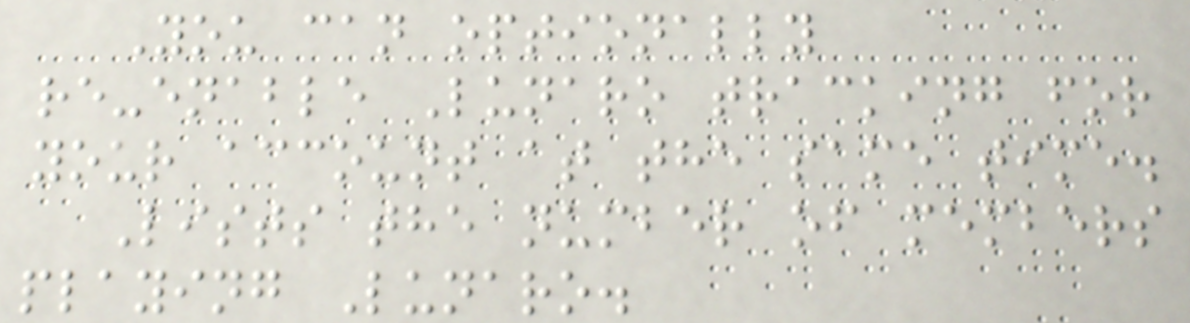You can optionally
re-enable Lunaro tracking for
your account at the same time.
Lists the number of members
playing Lunaro.
